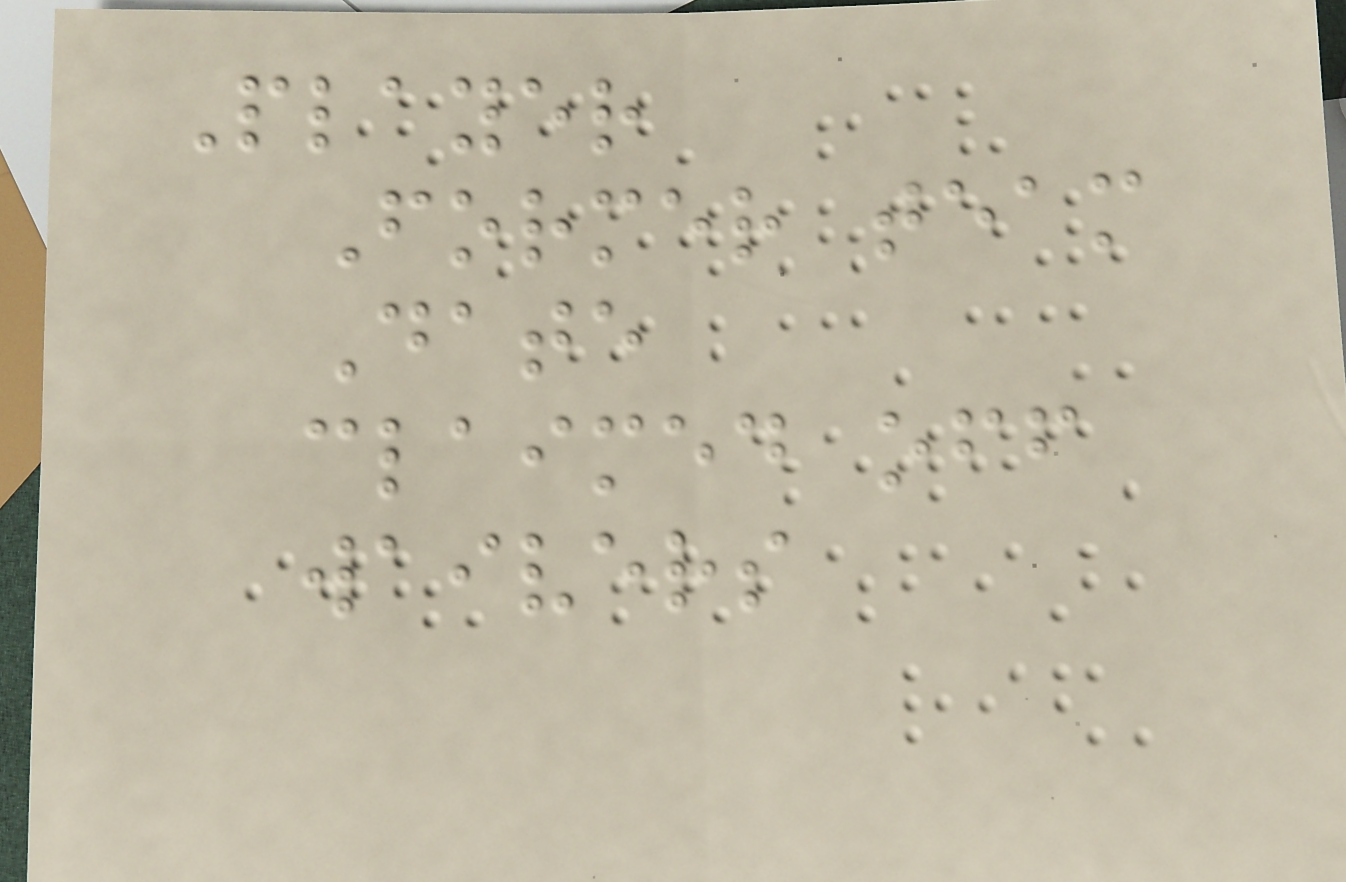Player
Former team
Date
claimed off
waivers
